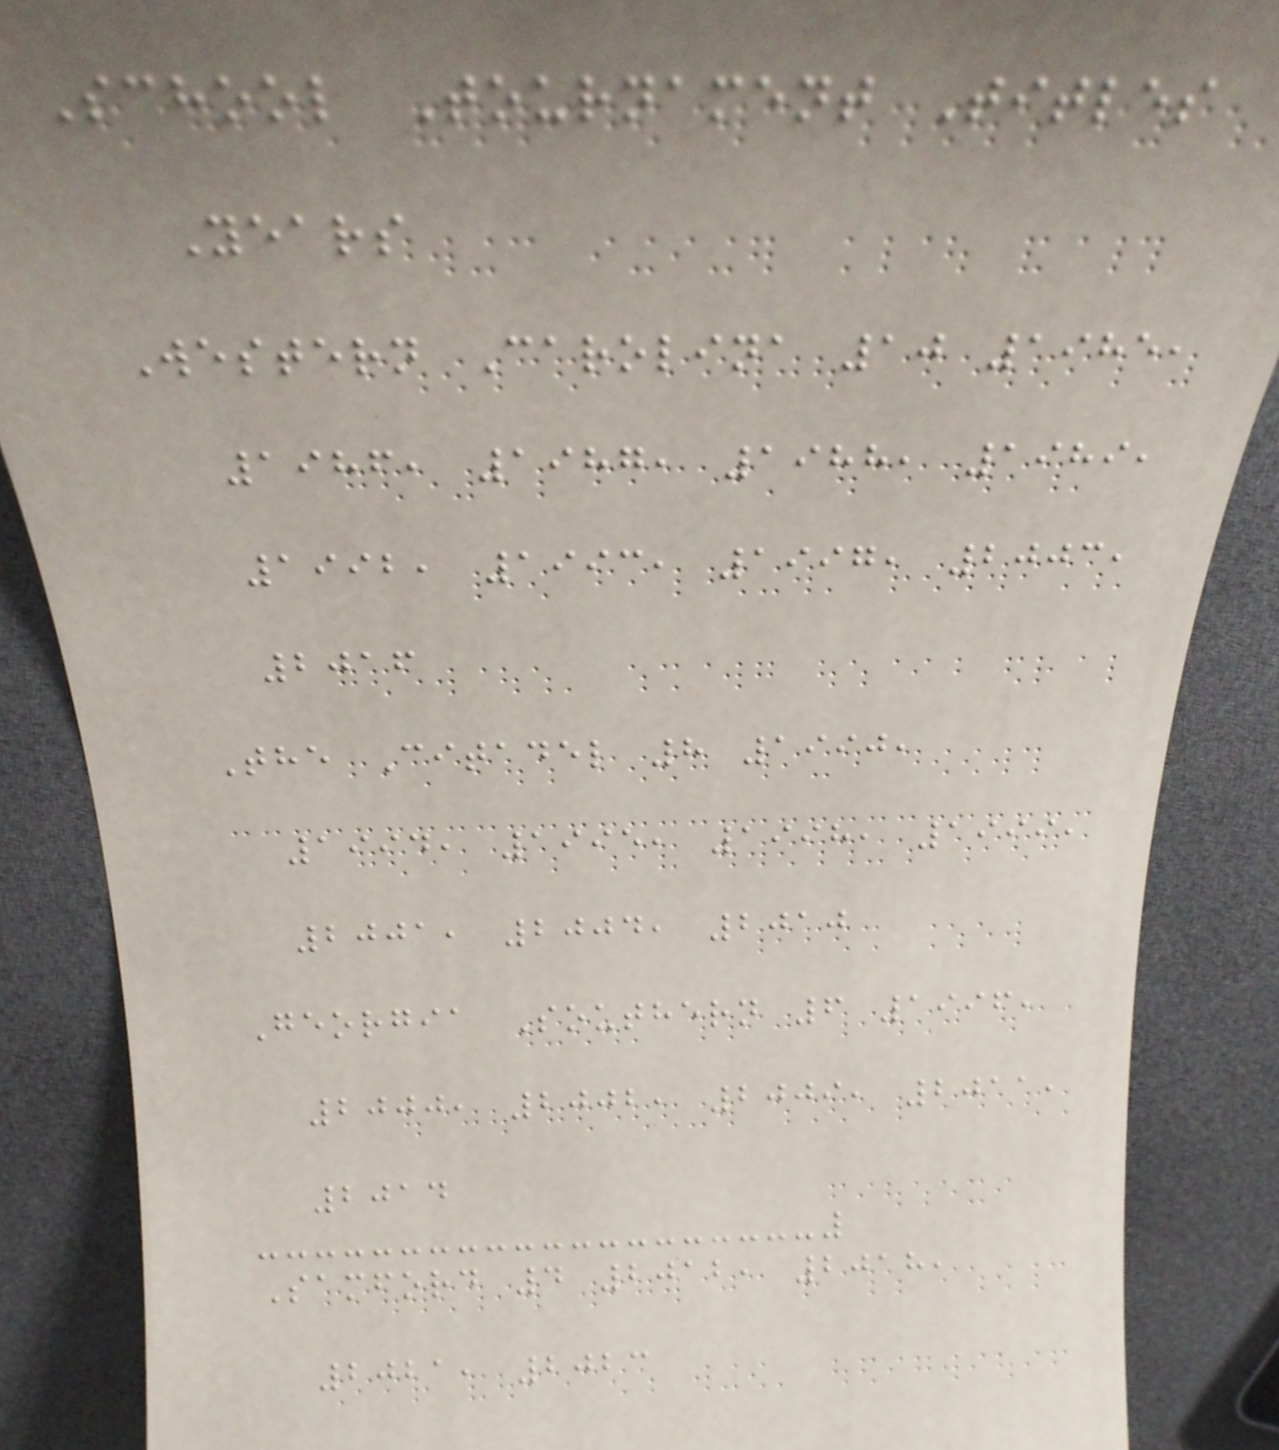School Tournament Titles
Years
Western Carolina 10 1985,
1986, 1987, 1988, 1989,
1992, 1993, 1997, 2003,
2016
The Citadel 8 1990,
1994, 1995, 1998, 1999,
2001, 2004, 2010
Georgia Southern 6 1996,
2000, 2002, 2009, 2011,
2014
Samford 4 2012, 2018,
2021, 2023
